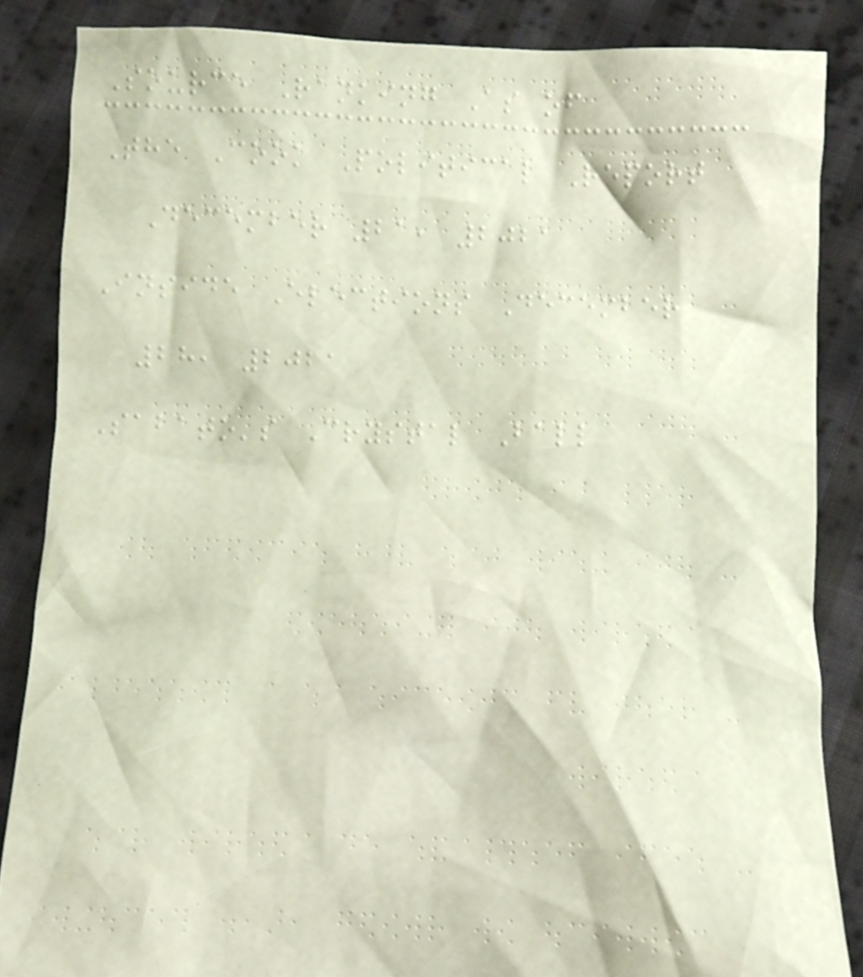Source Ranking As of
The Cook Political Report
December 21, 2021
Inside Elections December
28, 2021
Sabato's Crystal Ball
